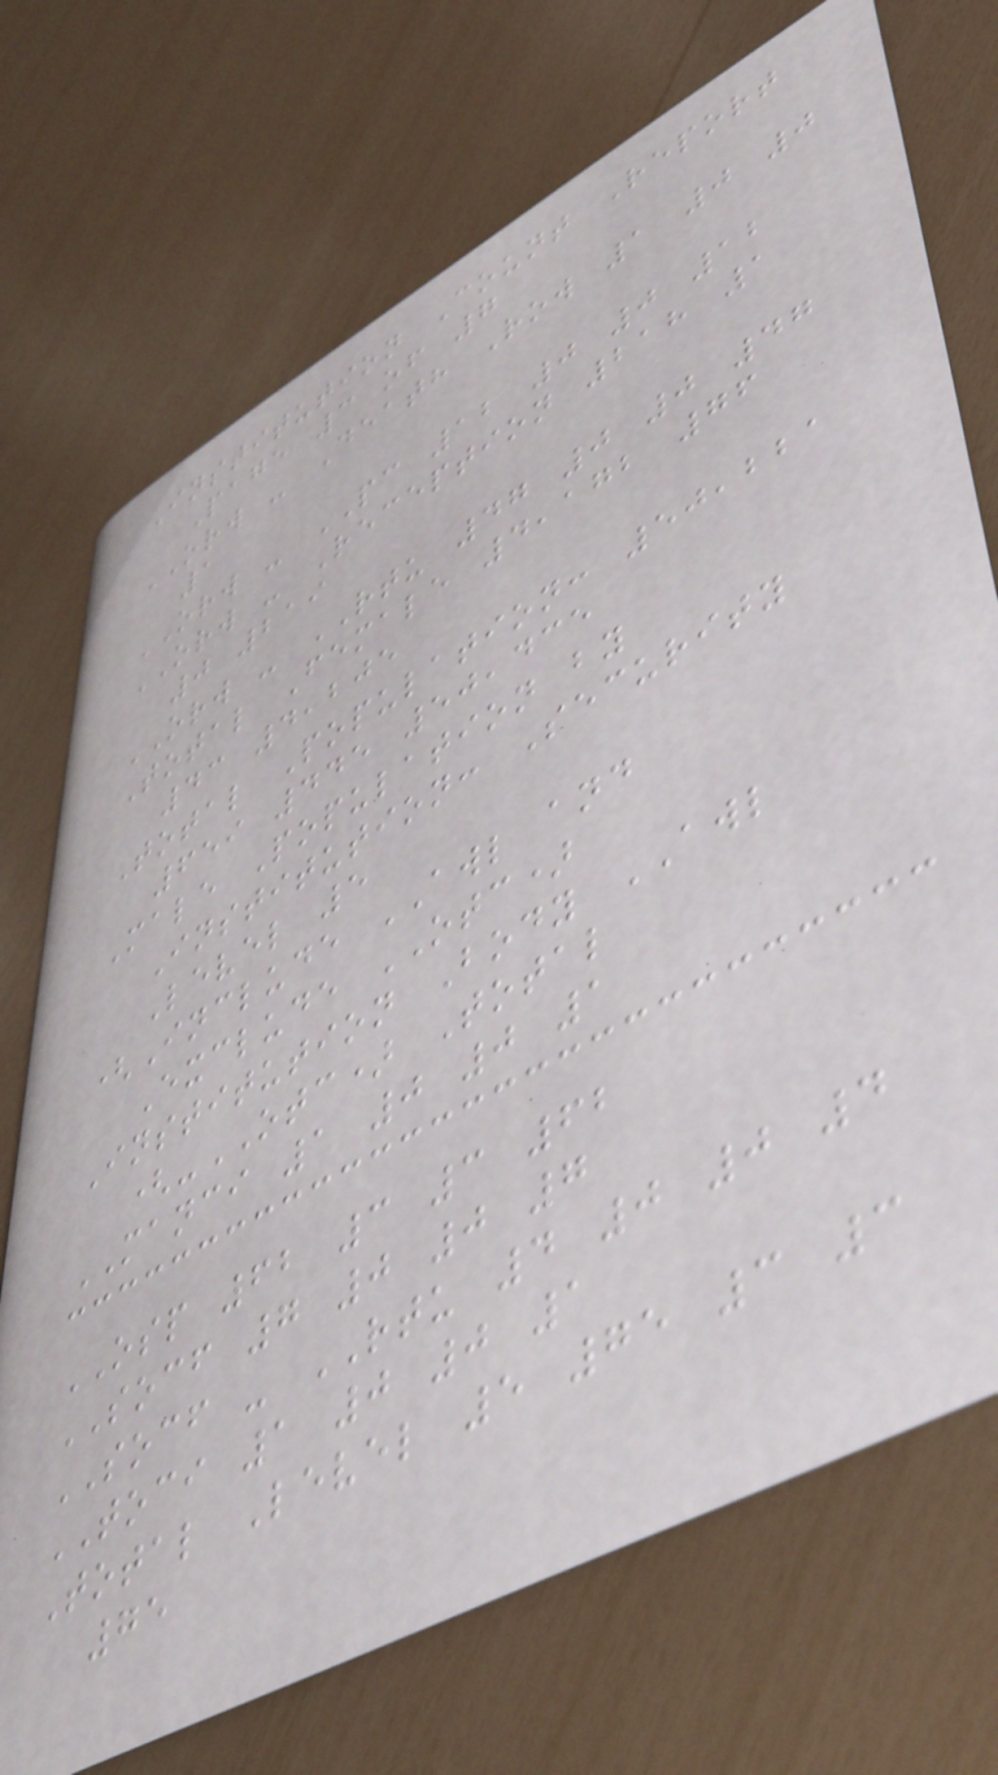Institution Count Report
Page 3 of 7
ORW - Death Row 1 0 0
1
ORW - PC 12 0 0 12
ORW - Reception 218 1
0 219
ORW - RTU 47 0 0 47
Total Female 4,172 76
43 4,205
Total Population: 50,221
659 445 50,435
Male Population by
Institution: Security
Level 5
(Include AWL and
Exclude OTC)
Institution Body AWL
(-OTC) Total
MANCI 1 0 0 1
OSP 62 3 3 62
SOCF 7 0 0 7
SOCF - RTU 4 0 0 4
TOCI 1 0 0 1
Total Level 5 75 3 3
75
